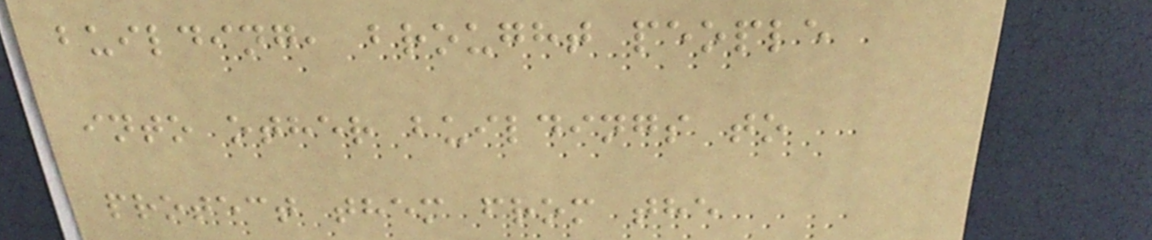building, brought people
into other buildings to
protect them from the
